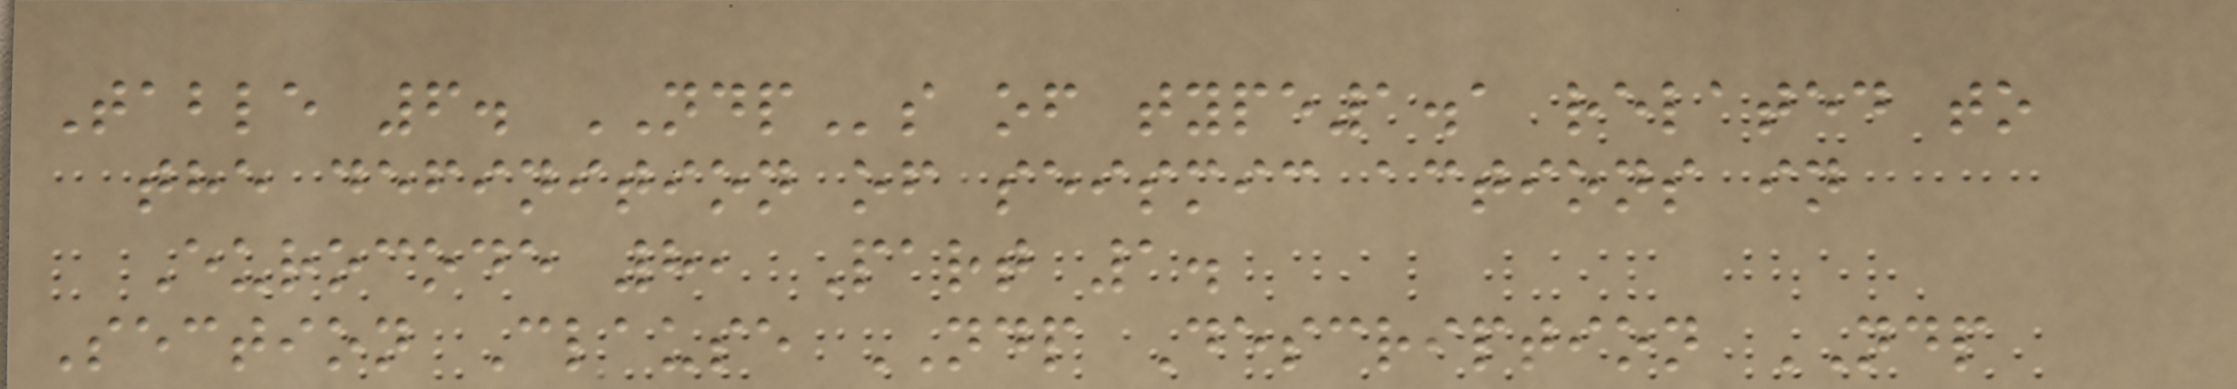Table 6. NDPs of type1.1 related to
the definition of seismic actions in
Eurocode 8, Part 1.
Section Clause NDP Description NDP
